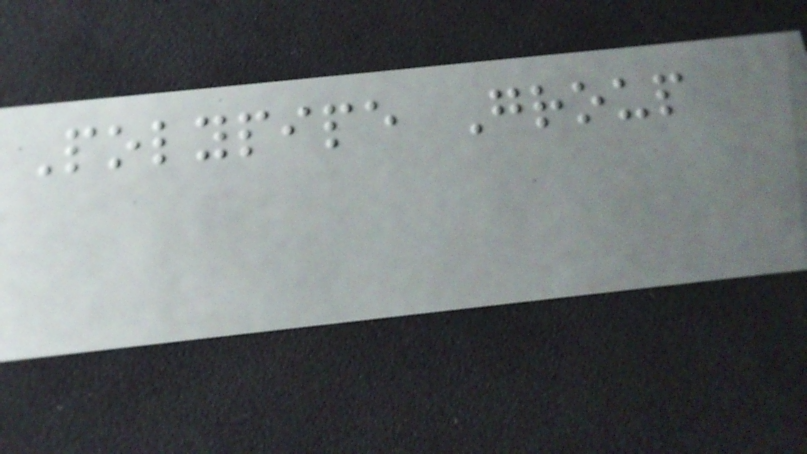Polypipe Group
